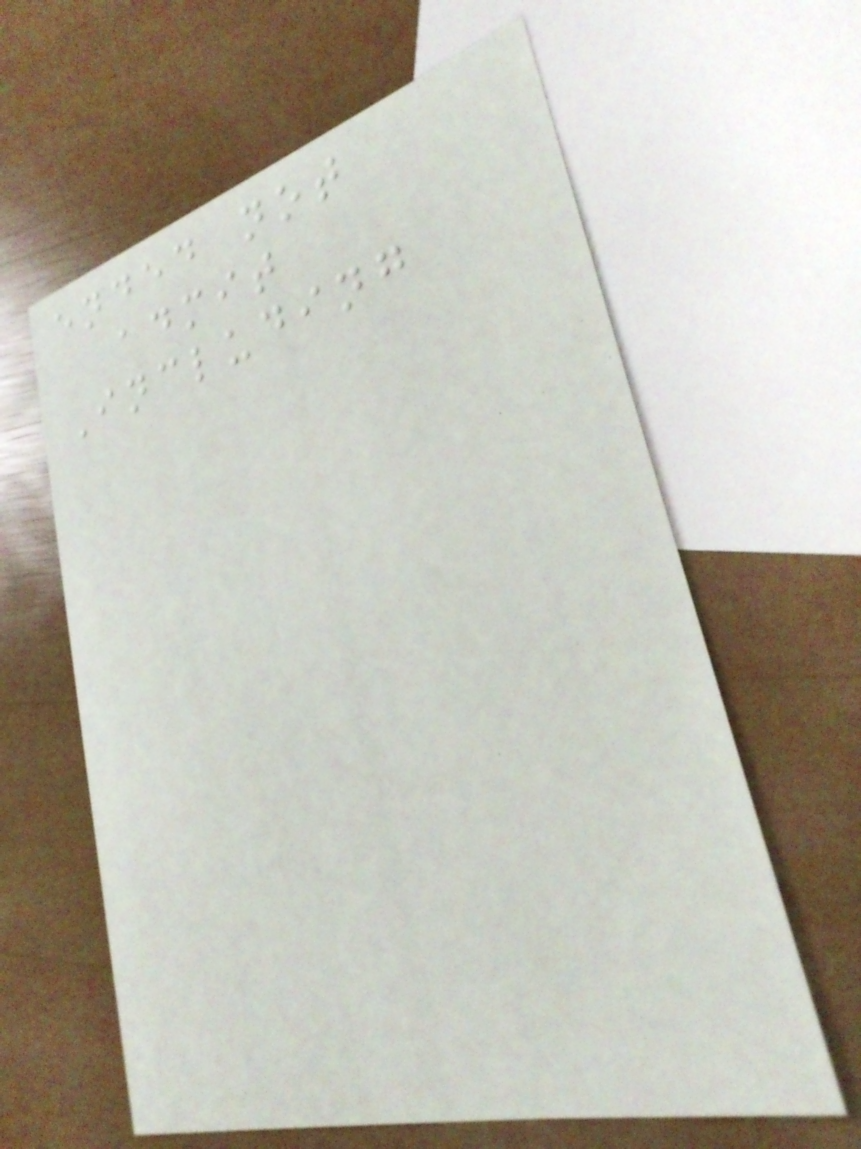ended not
admit
Including
